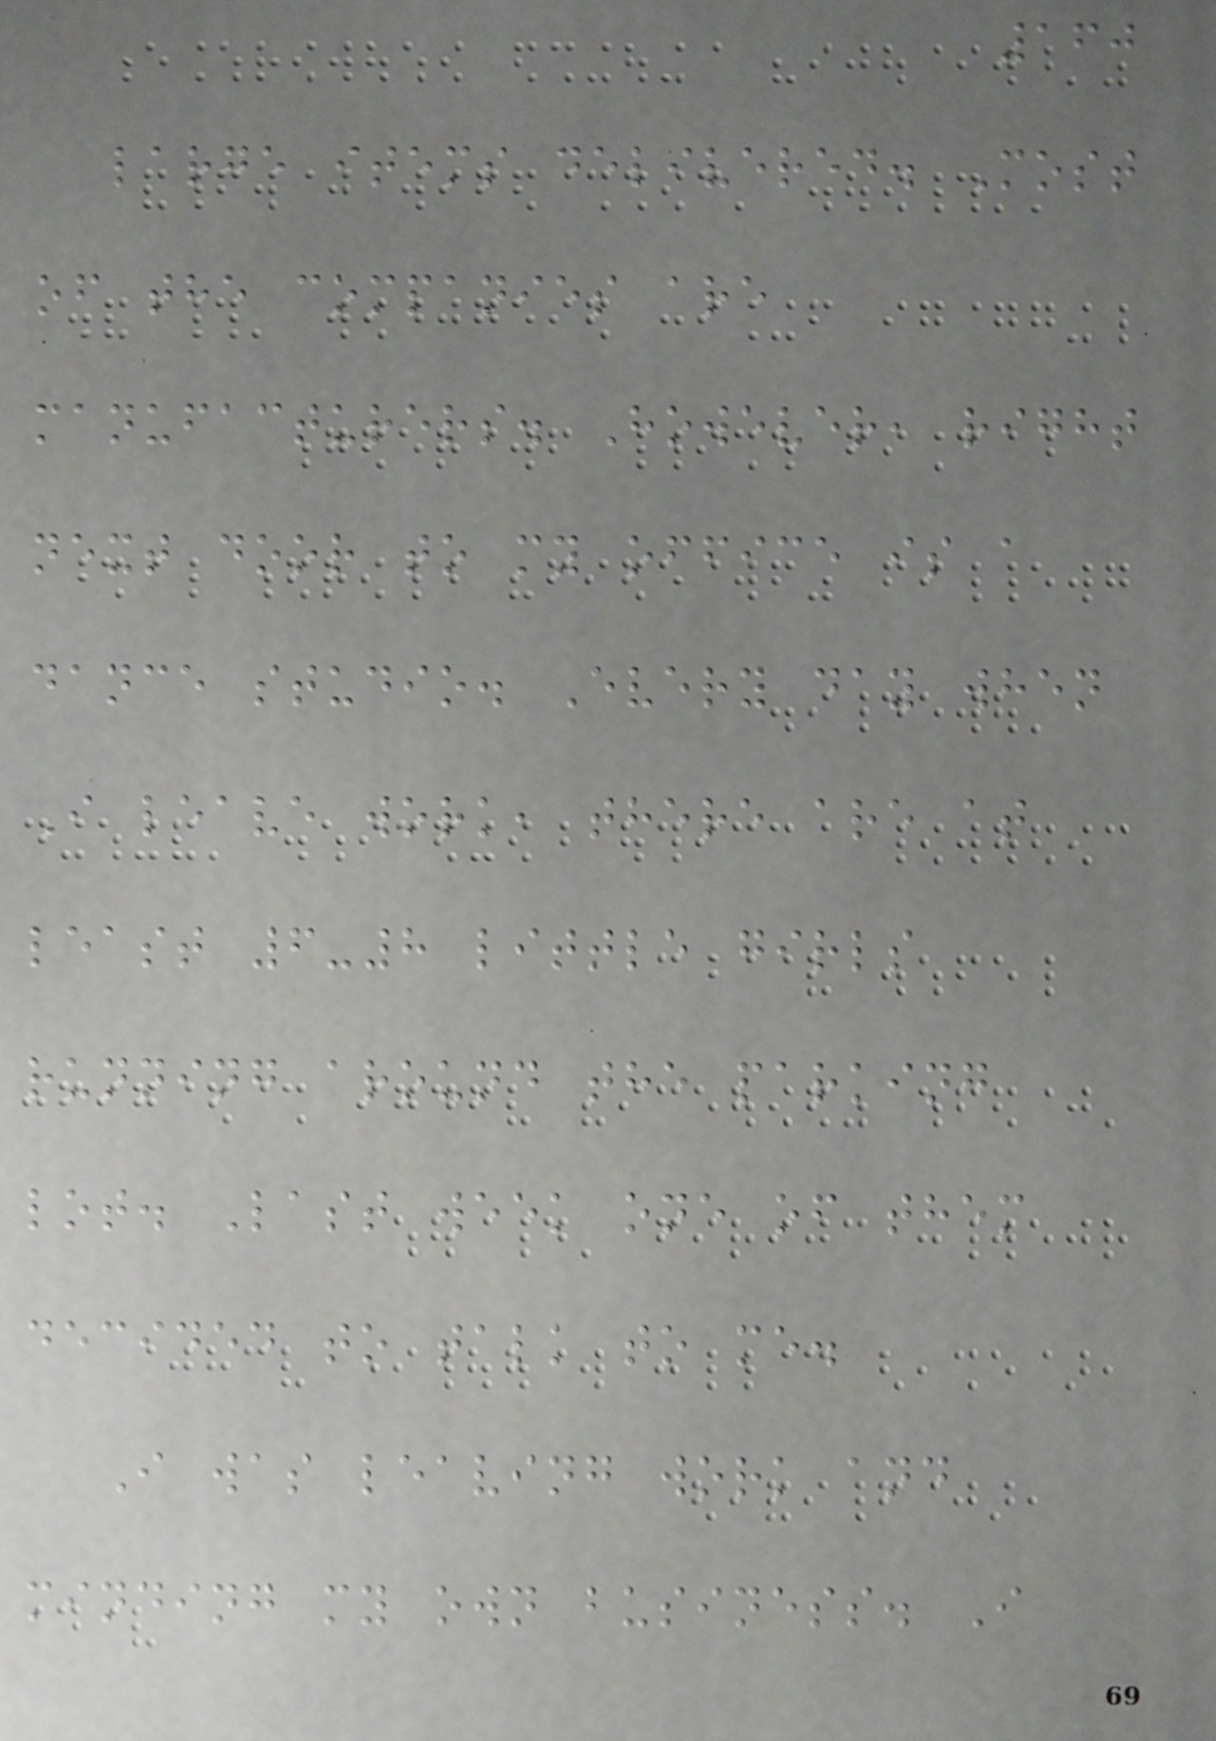160
large items delivered. Most
of the companies are
manufacturers. However, right
next door to my office is a
dance studio. Every day when
I leave work, there are at
least 6-8 little girls
running around the parking
lot. Last week one of them
decided to talk to me.
I was leaving work and
minding my own business. I
